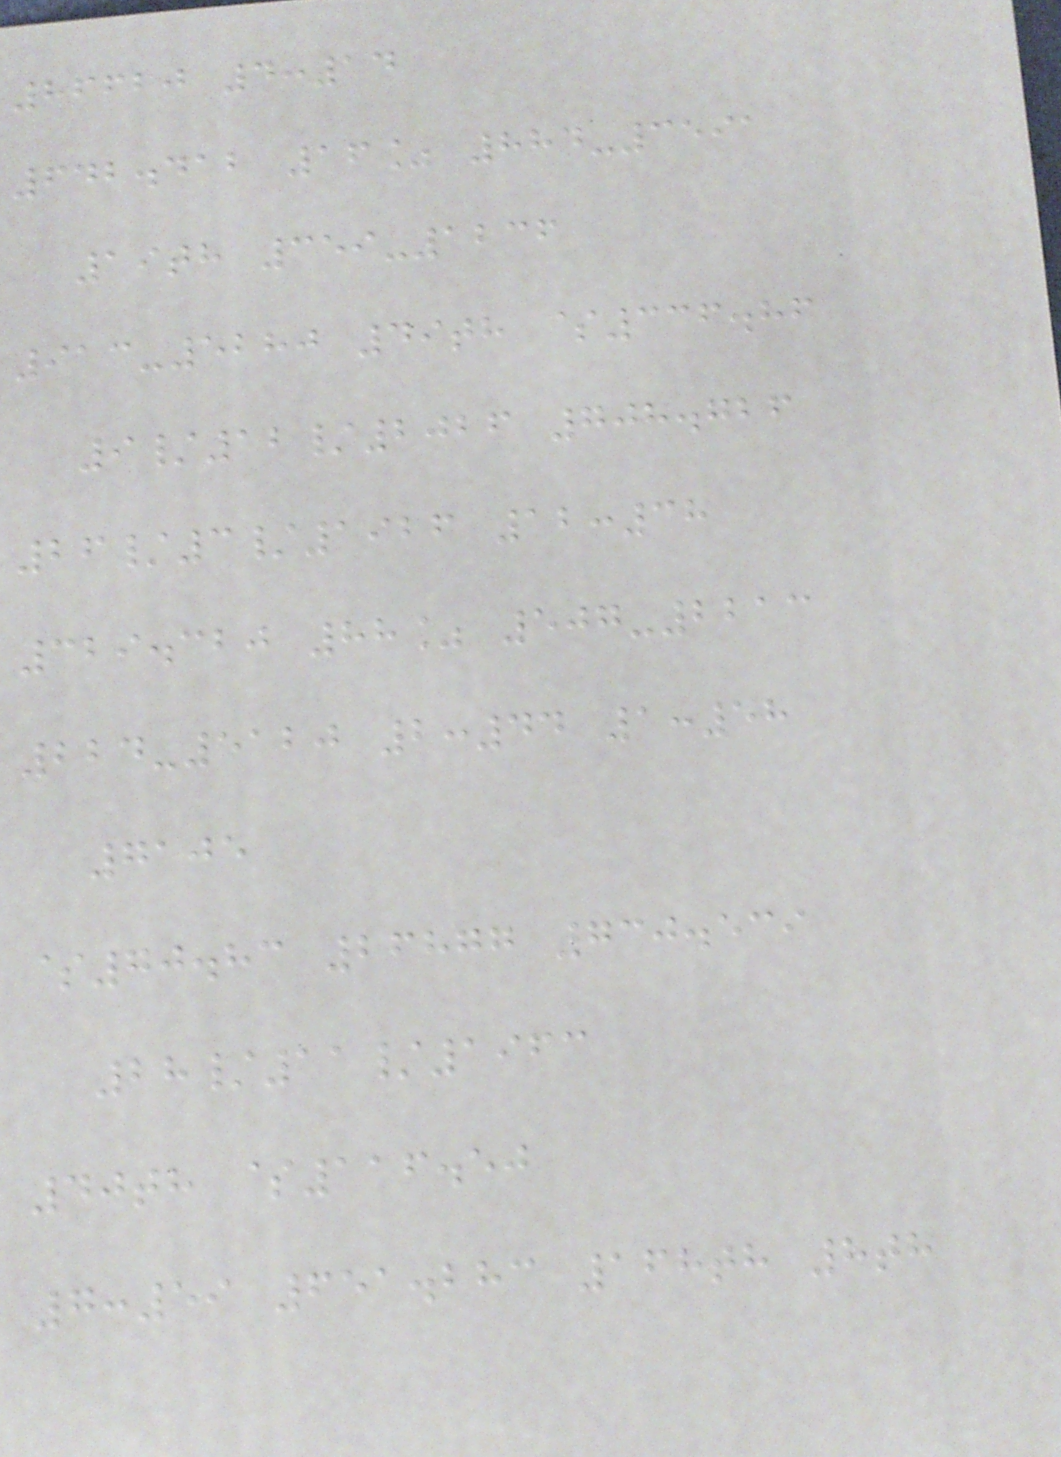86620 4:14
642.412 16% 884-3591
19th 359-1236
913-5280 49th $336.86
9/12/2026 708.726
26/3/1926 12:38
329.320 88% 507-2213
224-5120 2:44 1:58
7105
$70.83 26877 730.539
28/11/1963
40th $116.50
7:59 651.283 168th 8th
